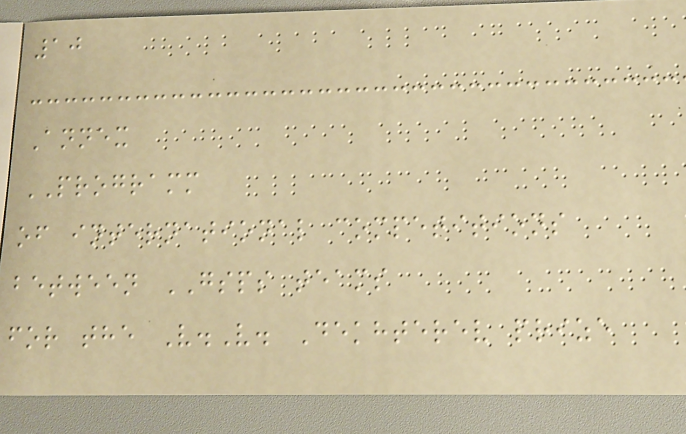10
Annex
PROGRAMM
of international competitions
between GSPS teams
for the V.V. Dekhterev prize
